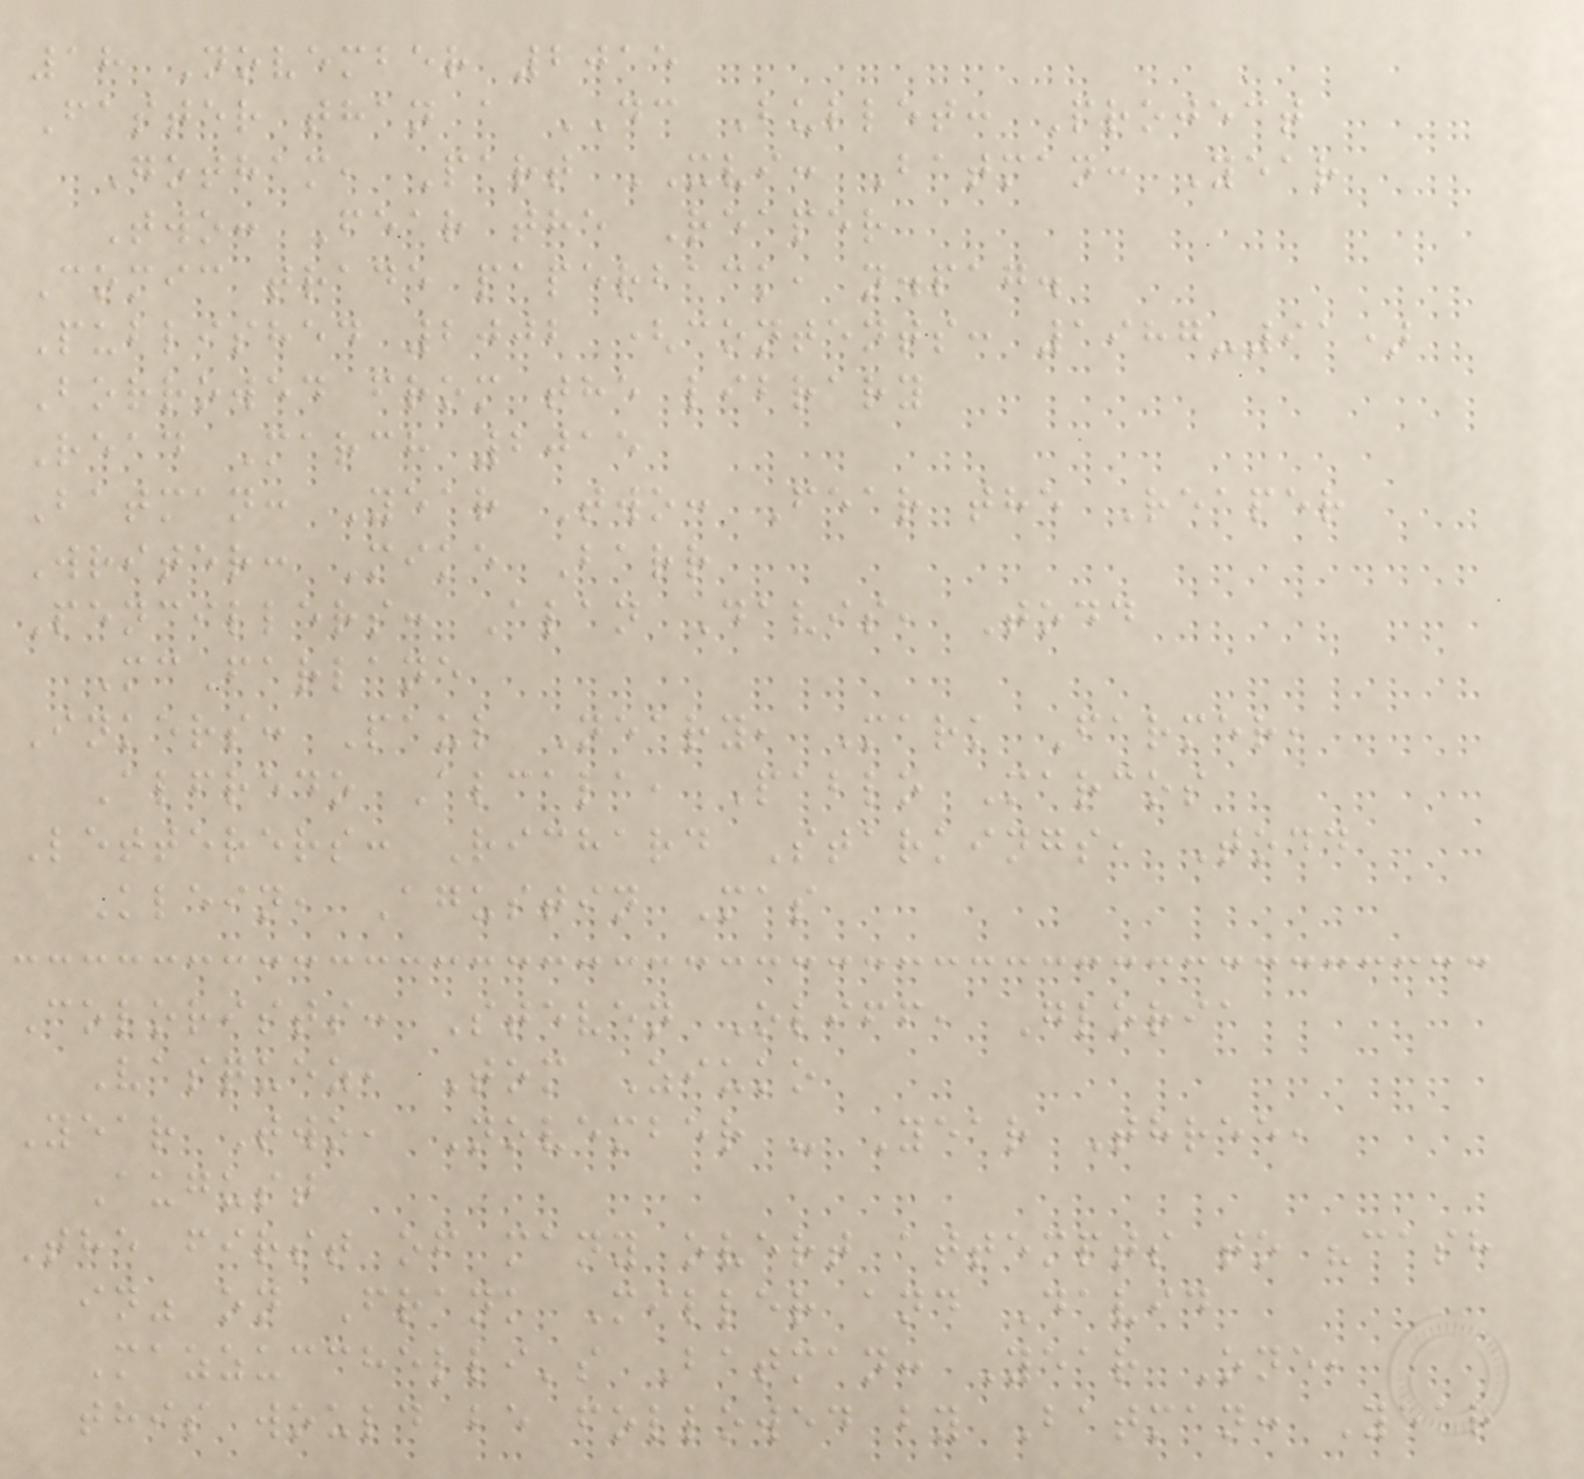18 November 2015
Faster than a DC Bullet: Project
Gotham, Part XVI: Batman: Year
Two: Fear the Reaper
Comic trade paperback, n.pag.
Published 2002 (contents: 1987-91)
Borrowed from the library
Read March 2015
Batman: Year Two: Fear the Reaper
Writer: Mike Barr
Pencillers: Alan Davis, Todd
McFarlane
Inkers: Paul Neary, Mark Farmer,
Alfredo Alcala, Pablo Marcos
Letterers: Richard Starkings, Todd
Klein, Agustin Mas
Colorists: Steven Oliff, Gloria
Vasquez, Tom Ziuko
Year Two, November - Year Three,
August
The first of many overt attempts to "cash
in" on Frank Miller and David
Mazzucchelli's Batman: Year One,
this would be followed by Batman: Year
